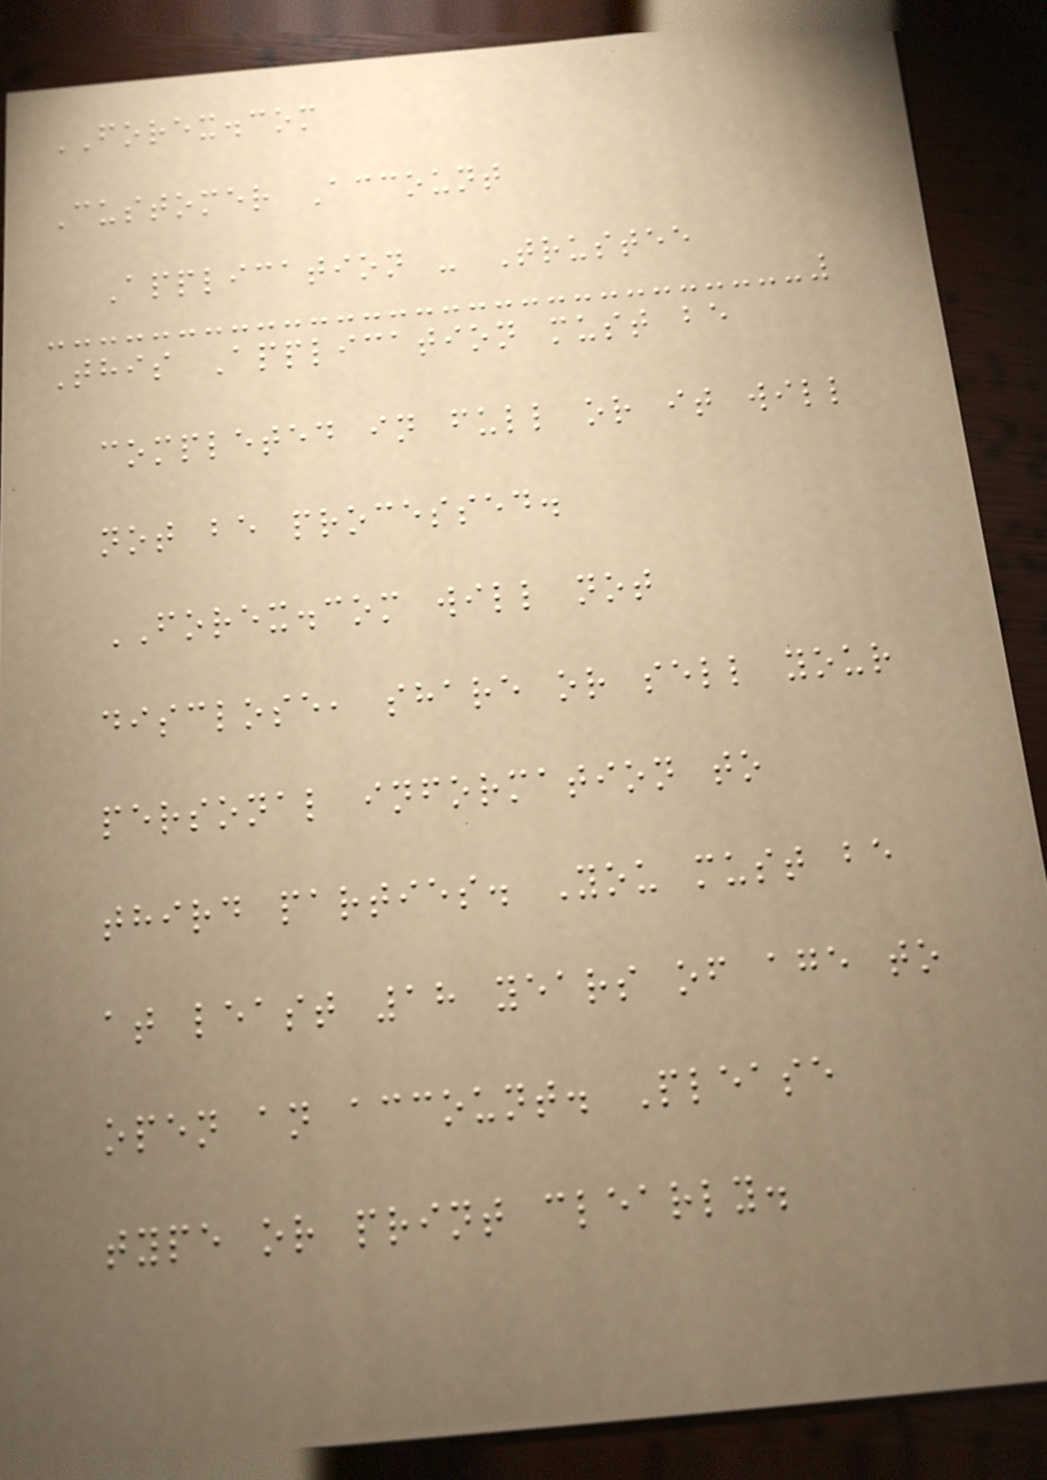FOREX.com
Customer Account
Application - Trustee
This Application must be
completed in full or it will
not be processed.
FOREX.com will not
disclose, share or sell your
personal information to
third parties. You must be
at least 18 years of age to
open an account. Please
type or print clearly.
